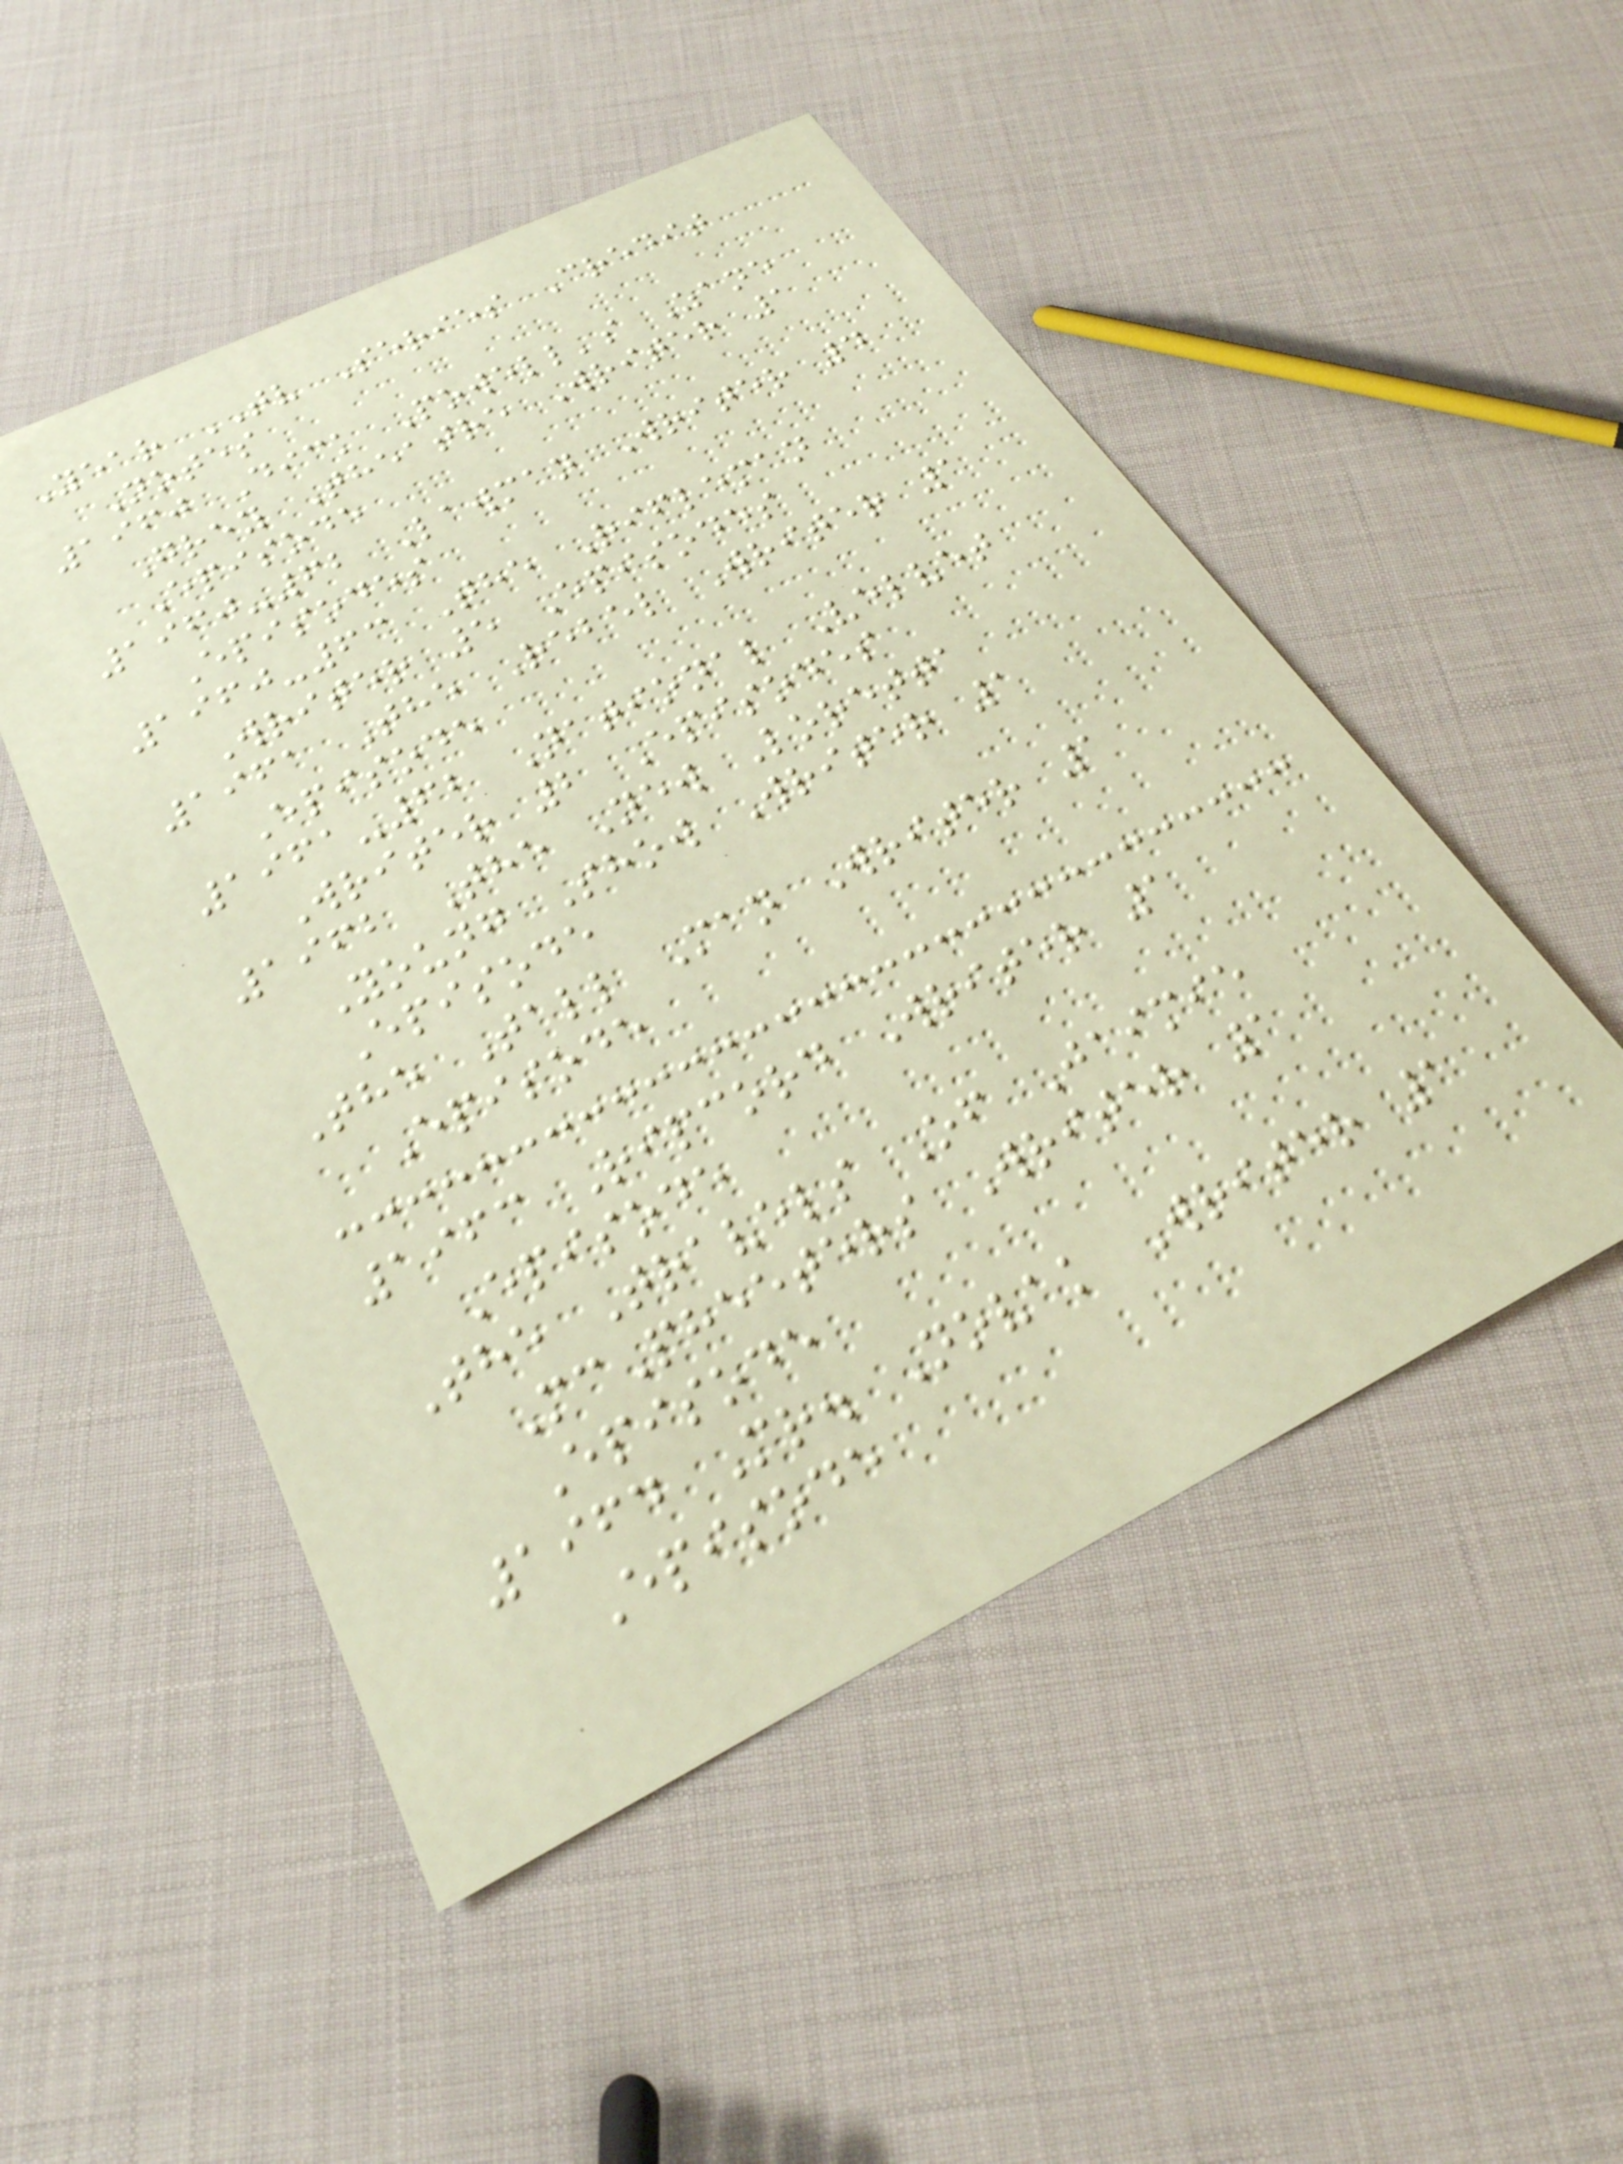Year TV Series Credit
Notes
1960 Dick Powell's Zane
Grey Theatre Writer 1
Episode
1960-62 Lawman Writer 4
Episodes
1960-63 The Rifleman
Writer 5 Episodes
1961 The Rebel Writer 1
Episode
1961-62 National Velvet
Writer 2 Episodes
1962 The New Loretta
Young Show Writer 1
Episode
The Tall Man Writer 1
Episode
1963 Ripcord Writer 1
Episode
The Travels Of Jaimie
McPheeters Writer 1
Episode
1964 Mr. Novak Writer 1
Episode
